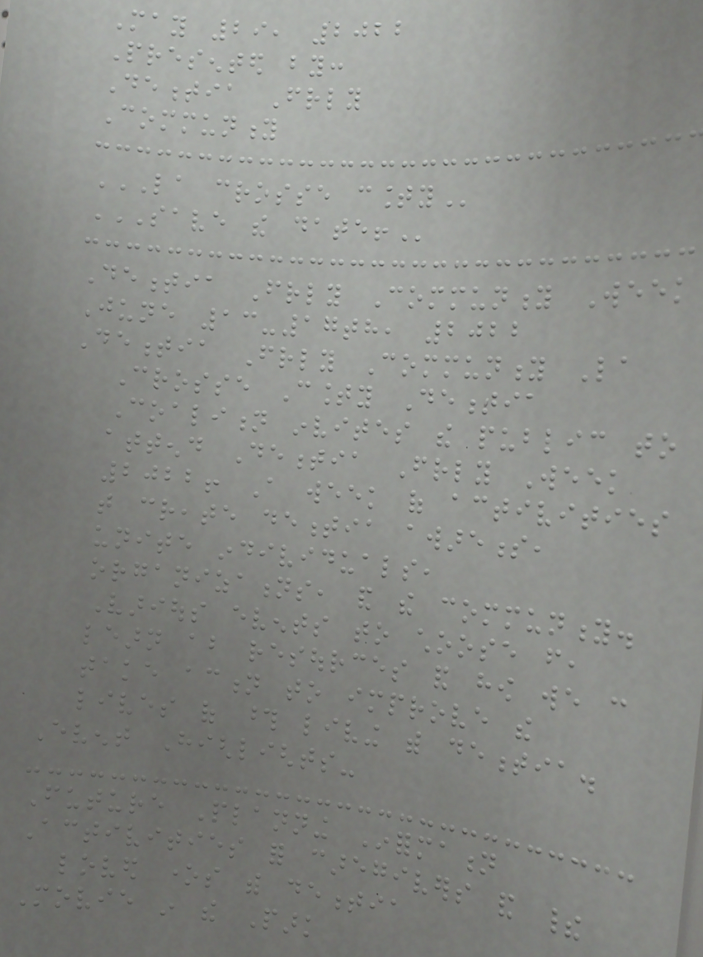May 29, 2022
Presented by:
Dementia Friendly
Community
LA CROSSE COUNTY
SAVE THE DATE!
Dementia Friendly Community Week
June 13-17th, 2022
Dementia Friendly Community La
Crosse County Dementia
Coalition invites the public to
attend Dementia Friendly Week
2022! A week of activities
that create dementia awareness,
unite individuals,
organizations, and the community.
Various events to choose from,
learn about resources and how we can
take action to improve the
lives of those living with dementia.
Event Highlights-
Future Planning Information
Activities for caregivers and their
loved ones with dementia
Movie in the Park
